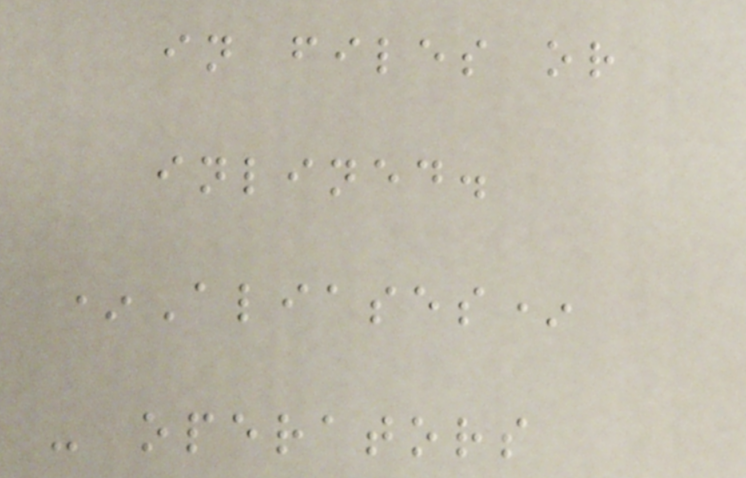in files or
inlined.
*Aliases*
- operators
